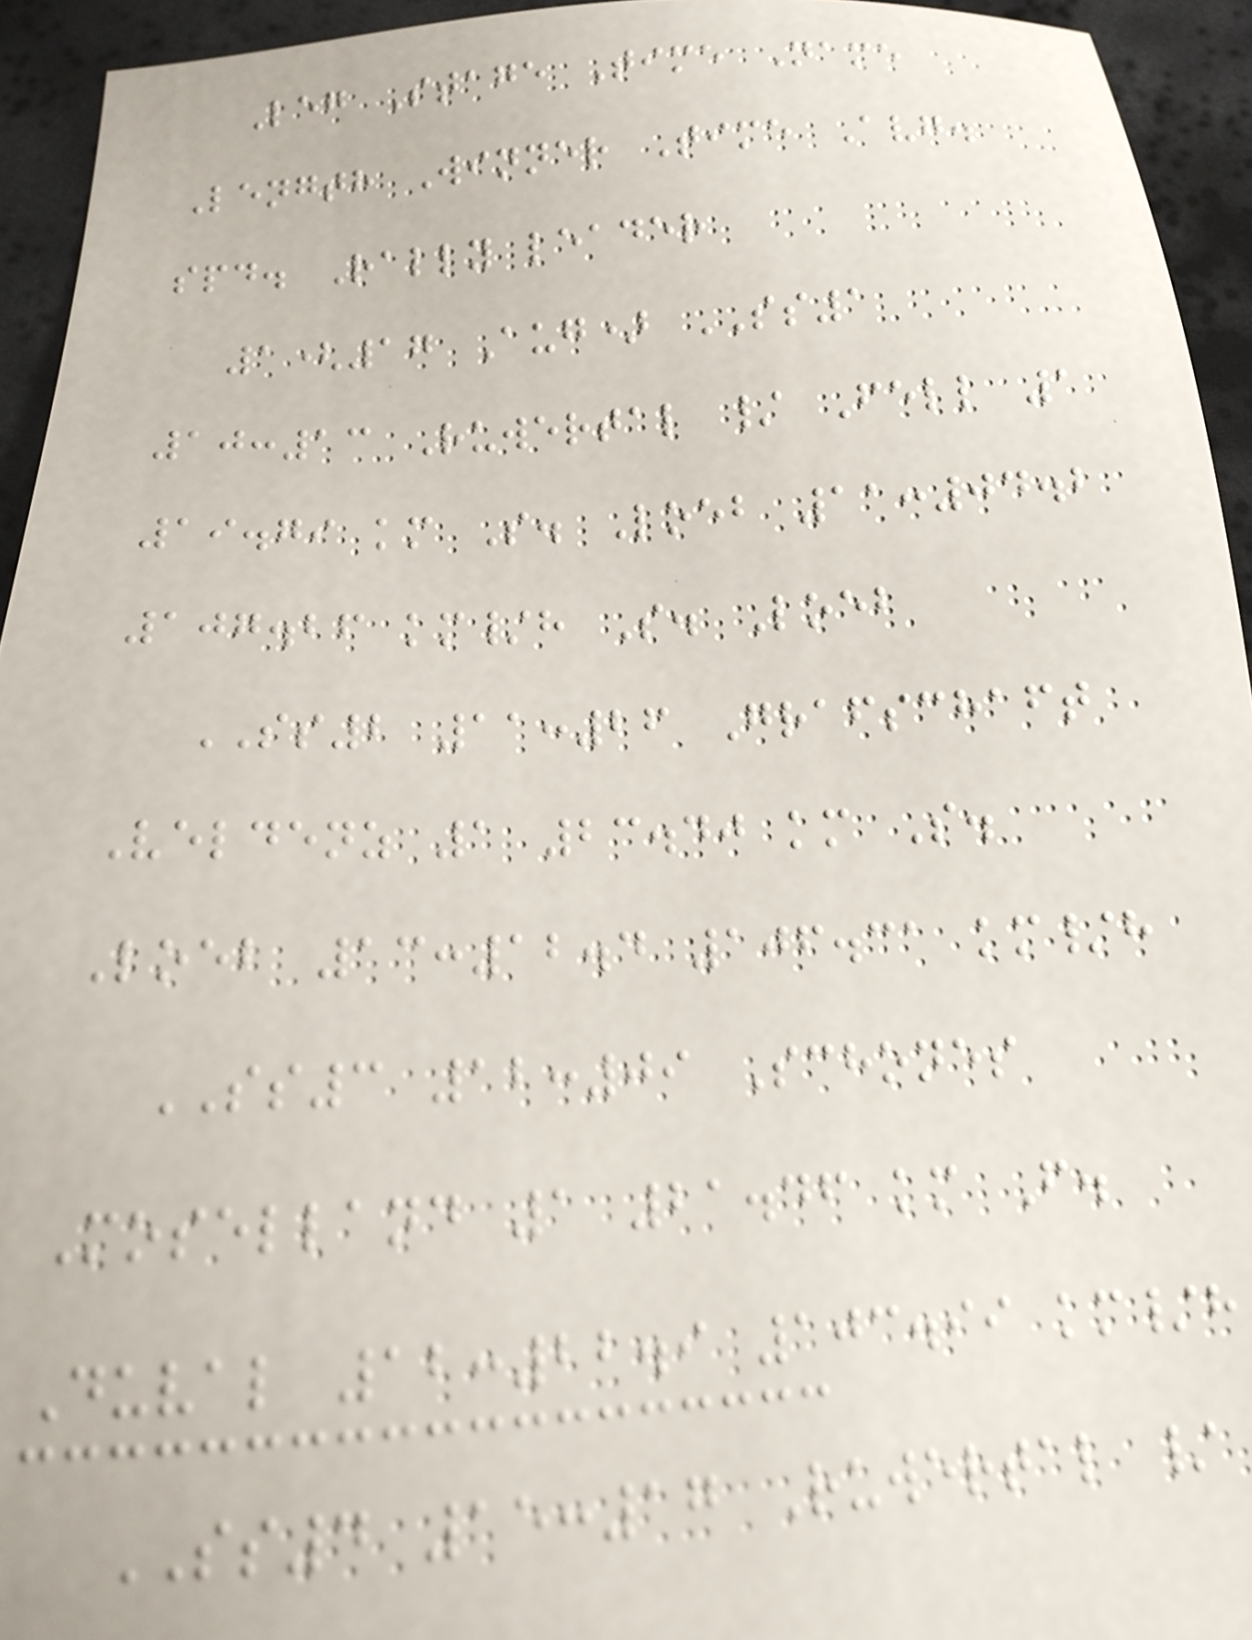Leg Stage Time Name
Length Winner Time Avg.
spd. Rally leader
1(17 Aug) SS1
10:13 Ruwertal / Fell 1
19.79 km S. Loeb 11:04.2
107.26 km/h S. Loeb
SS2 11:26 Grafschaft
Veldenz 1 23.40 km S.
Loeb 13:12.4 106.31 km/h
SS3 12:09 Schones
Moselland 1 21.46 km F.
Duval 12:22.9 103.99 km/h
SS4 15:17 Ruwertal /
